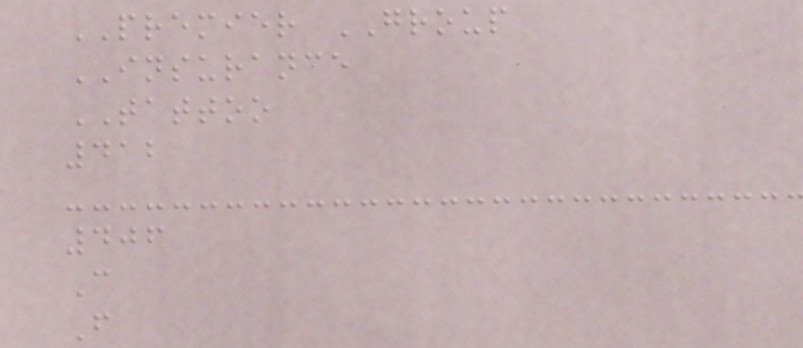PREMIER GROUP
INSURANCE
TATTOO
412
406
C
F
